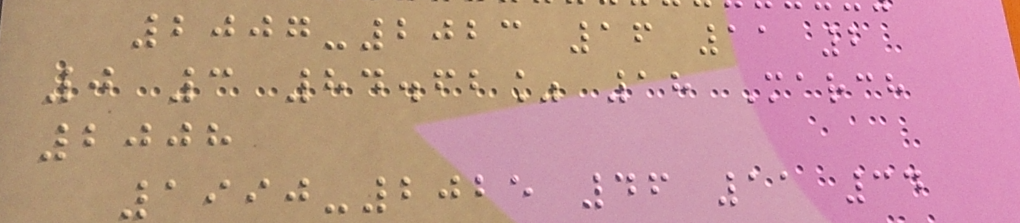2007-2023 16 11 2
0 3 84.62% 18 March
2008
1990-2025 46 11 34
